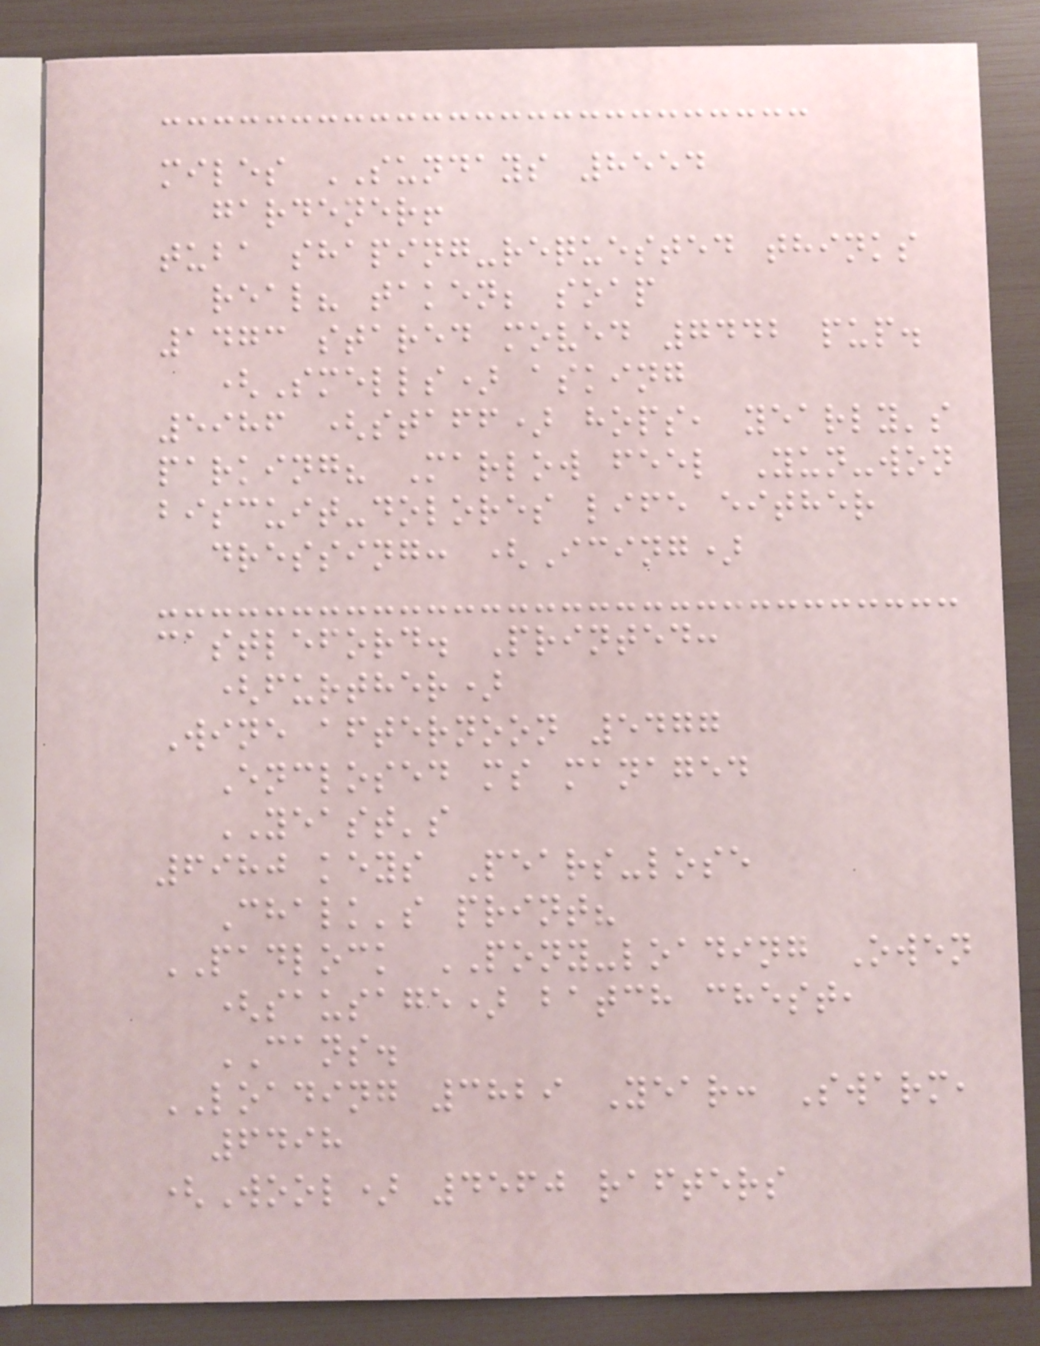miles SUNDAYS 8554
gardener!
tuba shaping-requested thinks
real? taken; soap
1473 stared moved 7442 pup.
(Smells) asking
5986 (staff) hops, yearly's
parking? Marlow feel Yun-won
biscuit-dolores life either
dressing: (Icing)
castleford. Printed:
(further)
Wine afternoon 5477
Enclosed ms managed
YEAST's
6980 keys Pears-lose
Chalk's print?
PADLOCK PONY-loading Owen
(sausage) batch chest,
CANS.
LOADING 3829 Year: Swarm,
6498
(Wool) 4560 rafters
